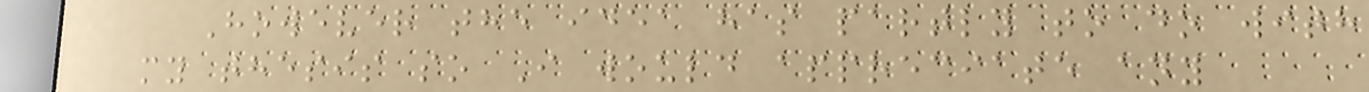However the idea has partly to do with
my thesis so I would appreciate any
